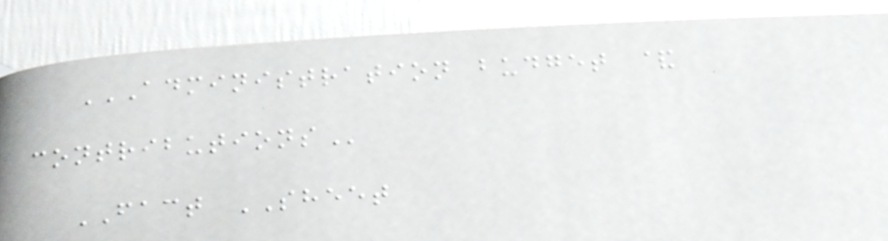ADMINISTRATION BUDGET &
CONTRIBUTIONS
FACT SHEET
